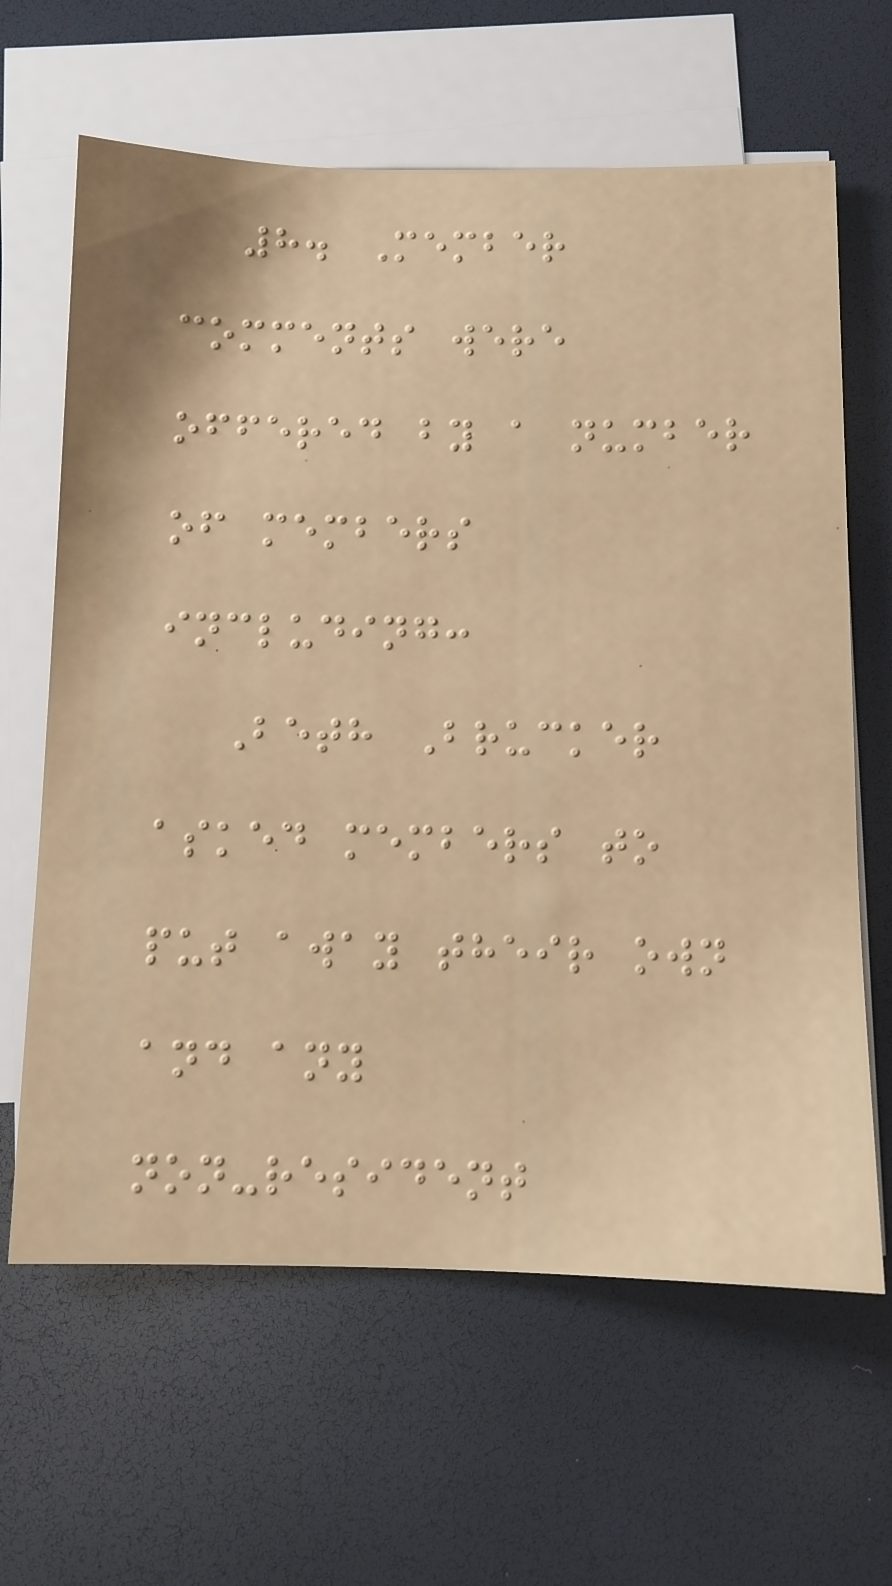8. Member
comments were
offered by a number
of members
including:
Beth Brucker
asked members to
put away their own
and any
non-resident
